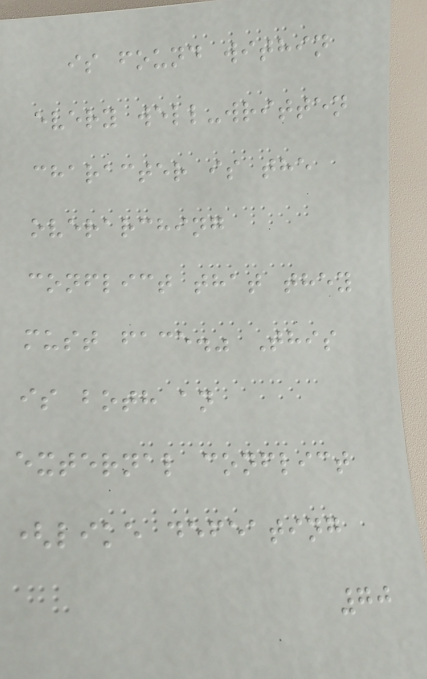is found within
every well-written
character is the
overarching
conflict that they
must face." This
is both an
external conflict
(like defeating
70
